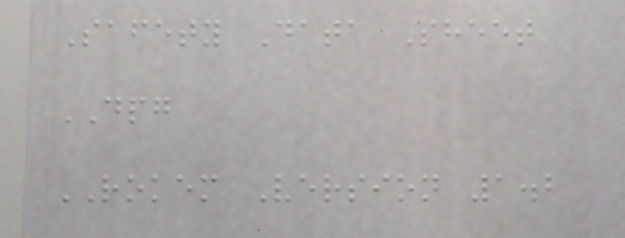Safety Data Sheet
DPG
ROKEM Version 1.2
